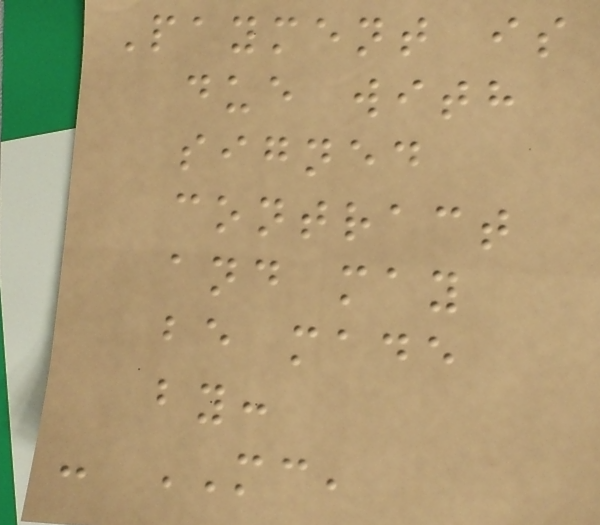Payment is
due with
signed
contract
and may
be made
by:
- MC,
